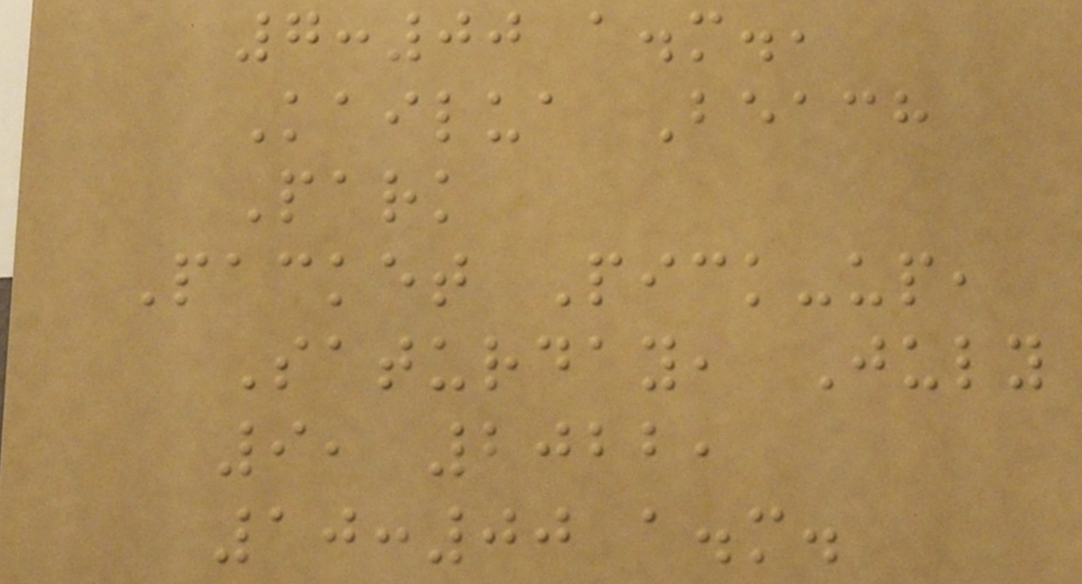7:00 a.m.,
Kailua Beach
Park
Packet Pick-up,
Saturday, July
9, 2022,
10:00 a.m.
